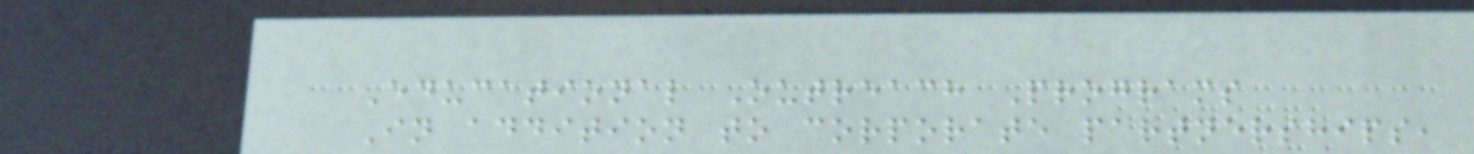Educational Outreach Programs
In addition to corporate partnerships,
